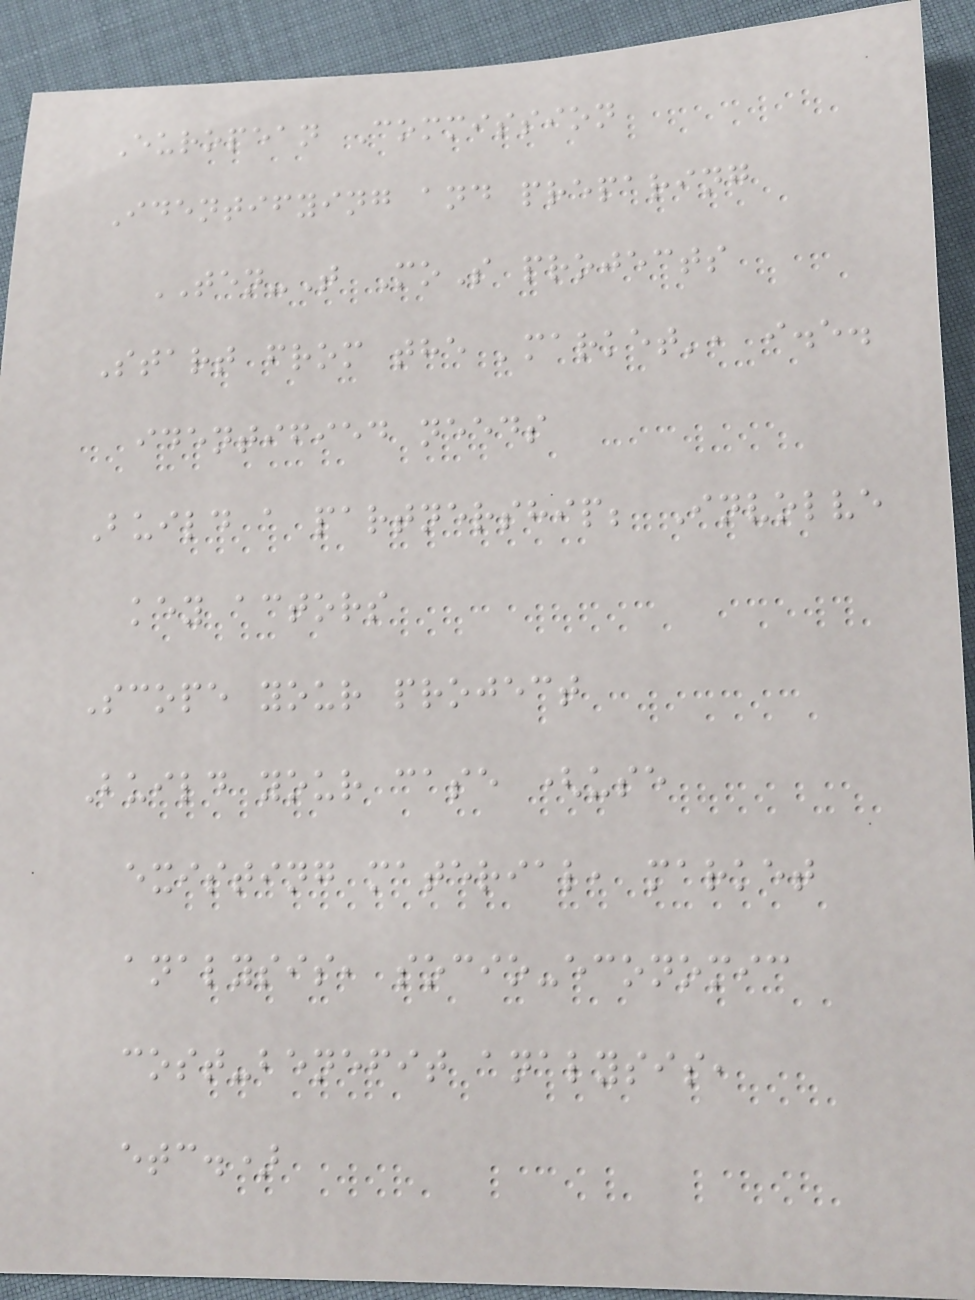European Commission
Identifying and preparing
TEN-T MoS projects
Start from the 'market', i.e.
identified needs
Build a partnership; Involve
key actors
Scope your project
Build your case (use
existing material, market
analysis, socio-economic
cost-benefit analysis,
etc.)
